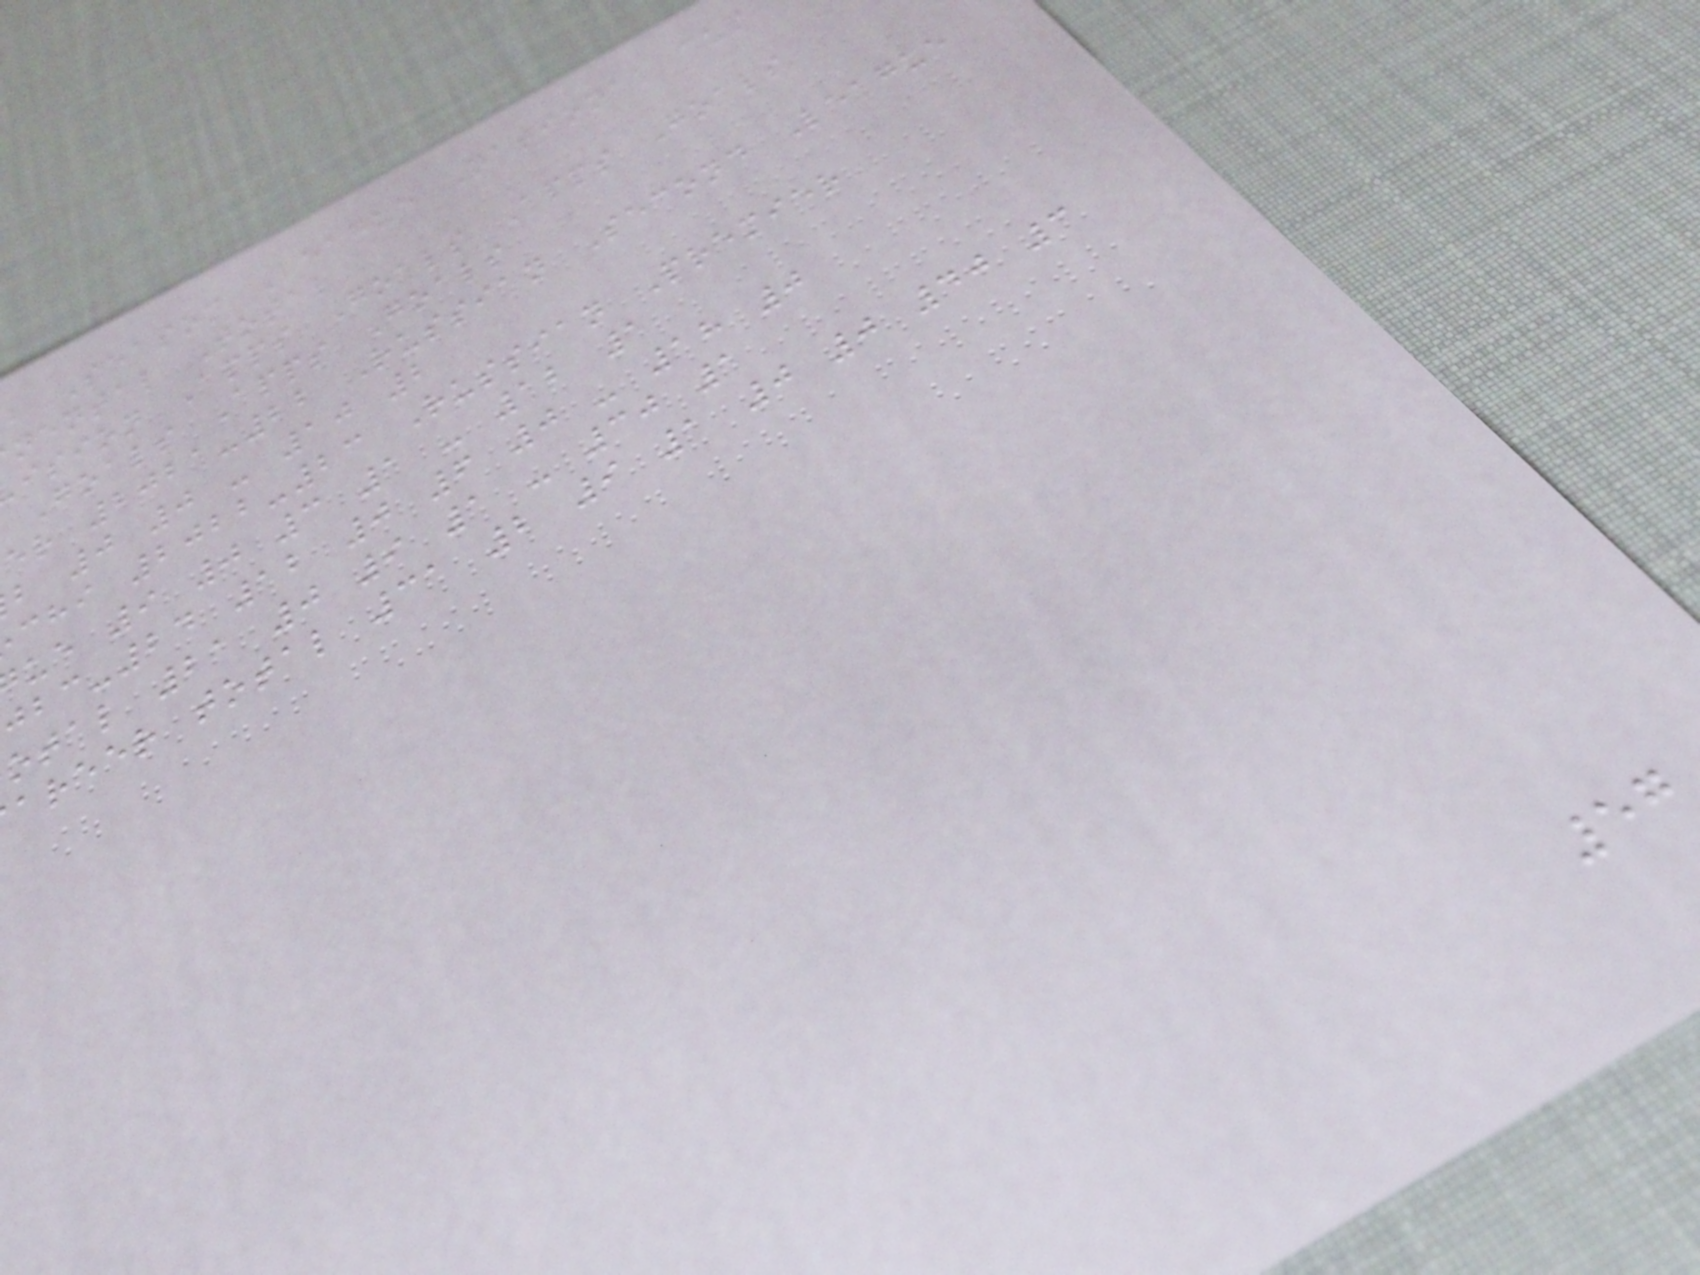b Season League National cup
nental Total
ision Apps Goals Apps Goals
Goals Apps Goals
er 2021-22 Russian Second League
b 0 0 - 10 2
chi 2022-23 Russian Premier
ue 9 0 3 1 - 12 1
-24 12 0 6 0 - 18 0
otal 21 0 9 1 - 30 1
areer total 31 2 9 1 0 0 40 3
57
